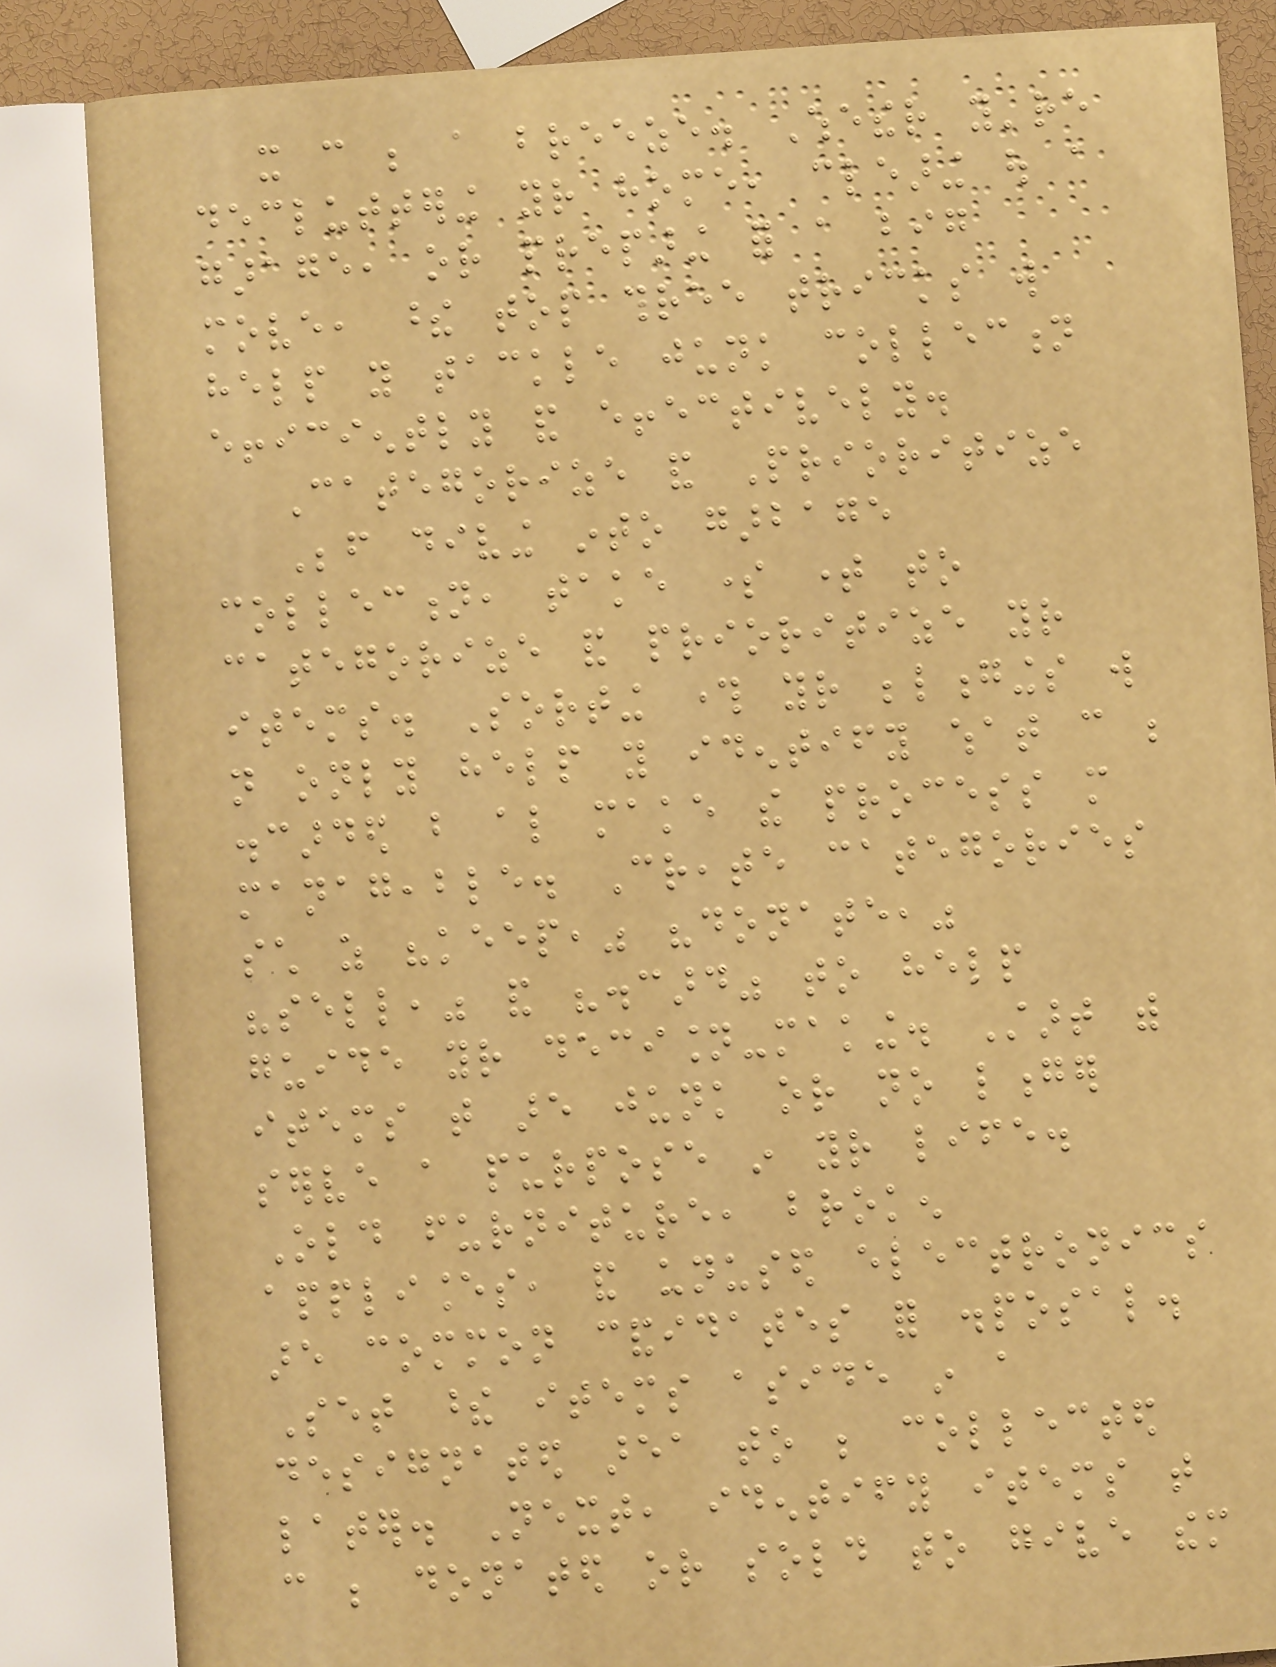it can be a breeze. Whether you're
decluttering your home, clearing out a
garage, or preparing for a big
move, these top three tricks will
help you tackle junk collection
efficiently and effectively.
Categorize and Prioritize
Before diving into garbage
collection, take some time to
categorize and prioritize your
items. Sorting through your belongings will
not only help you identify what can be
discarded but also make the process more
manageable. Create categories
such as "keep," "donate,"
"sell," and "discard" to help
guide your decision-making. Start with
items that are junk or no longer
serve a purpose in your life.
Old furniture, broken
appliances, and unused electronics
are common candidates for disposal.
Set these items aside in a
designated area to be collected
later. Next, identify items that
can be donated or sold to give them
